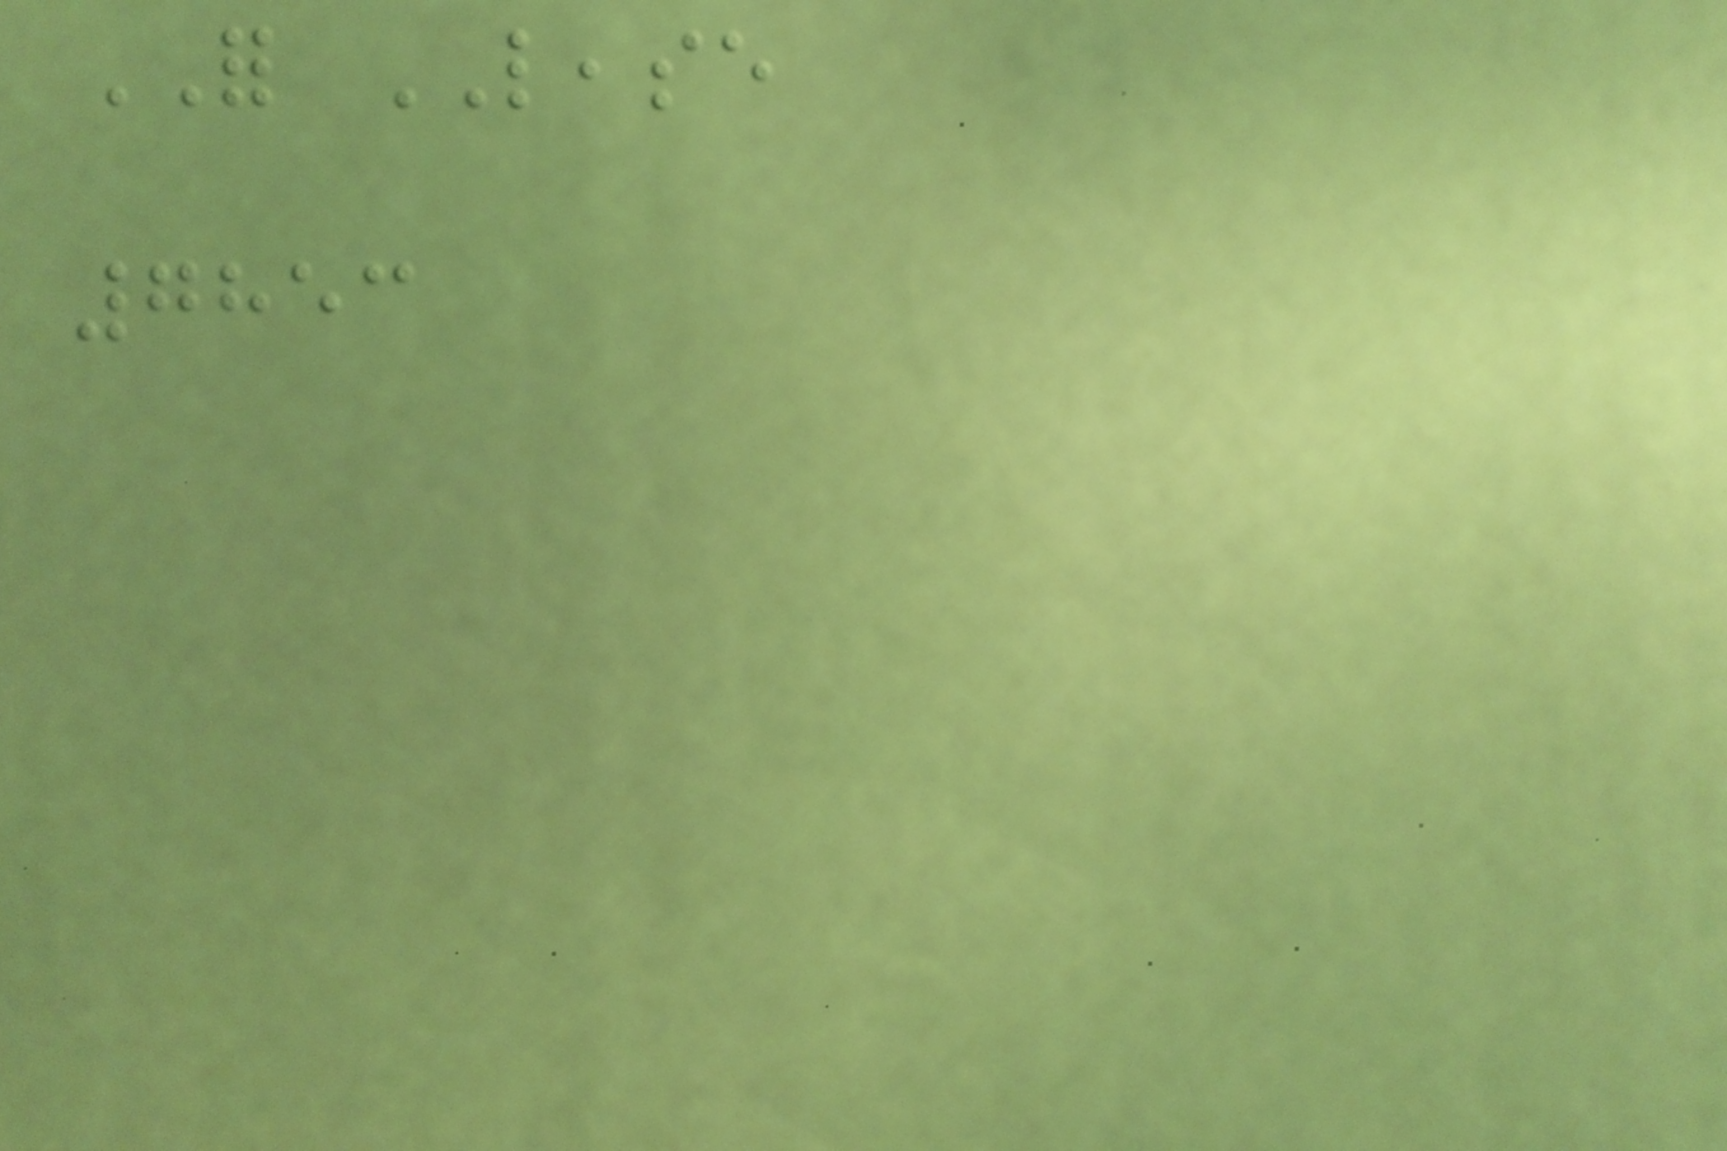FOR LEASE
7853
